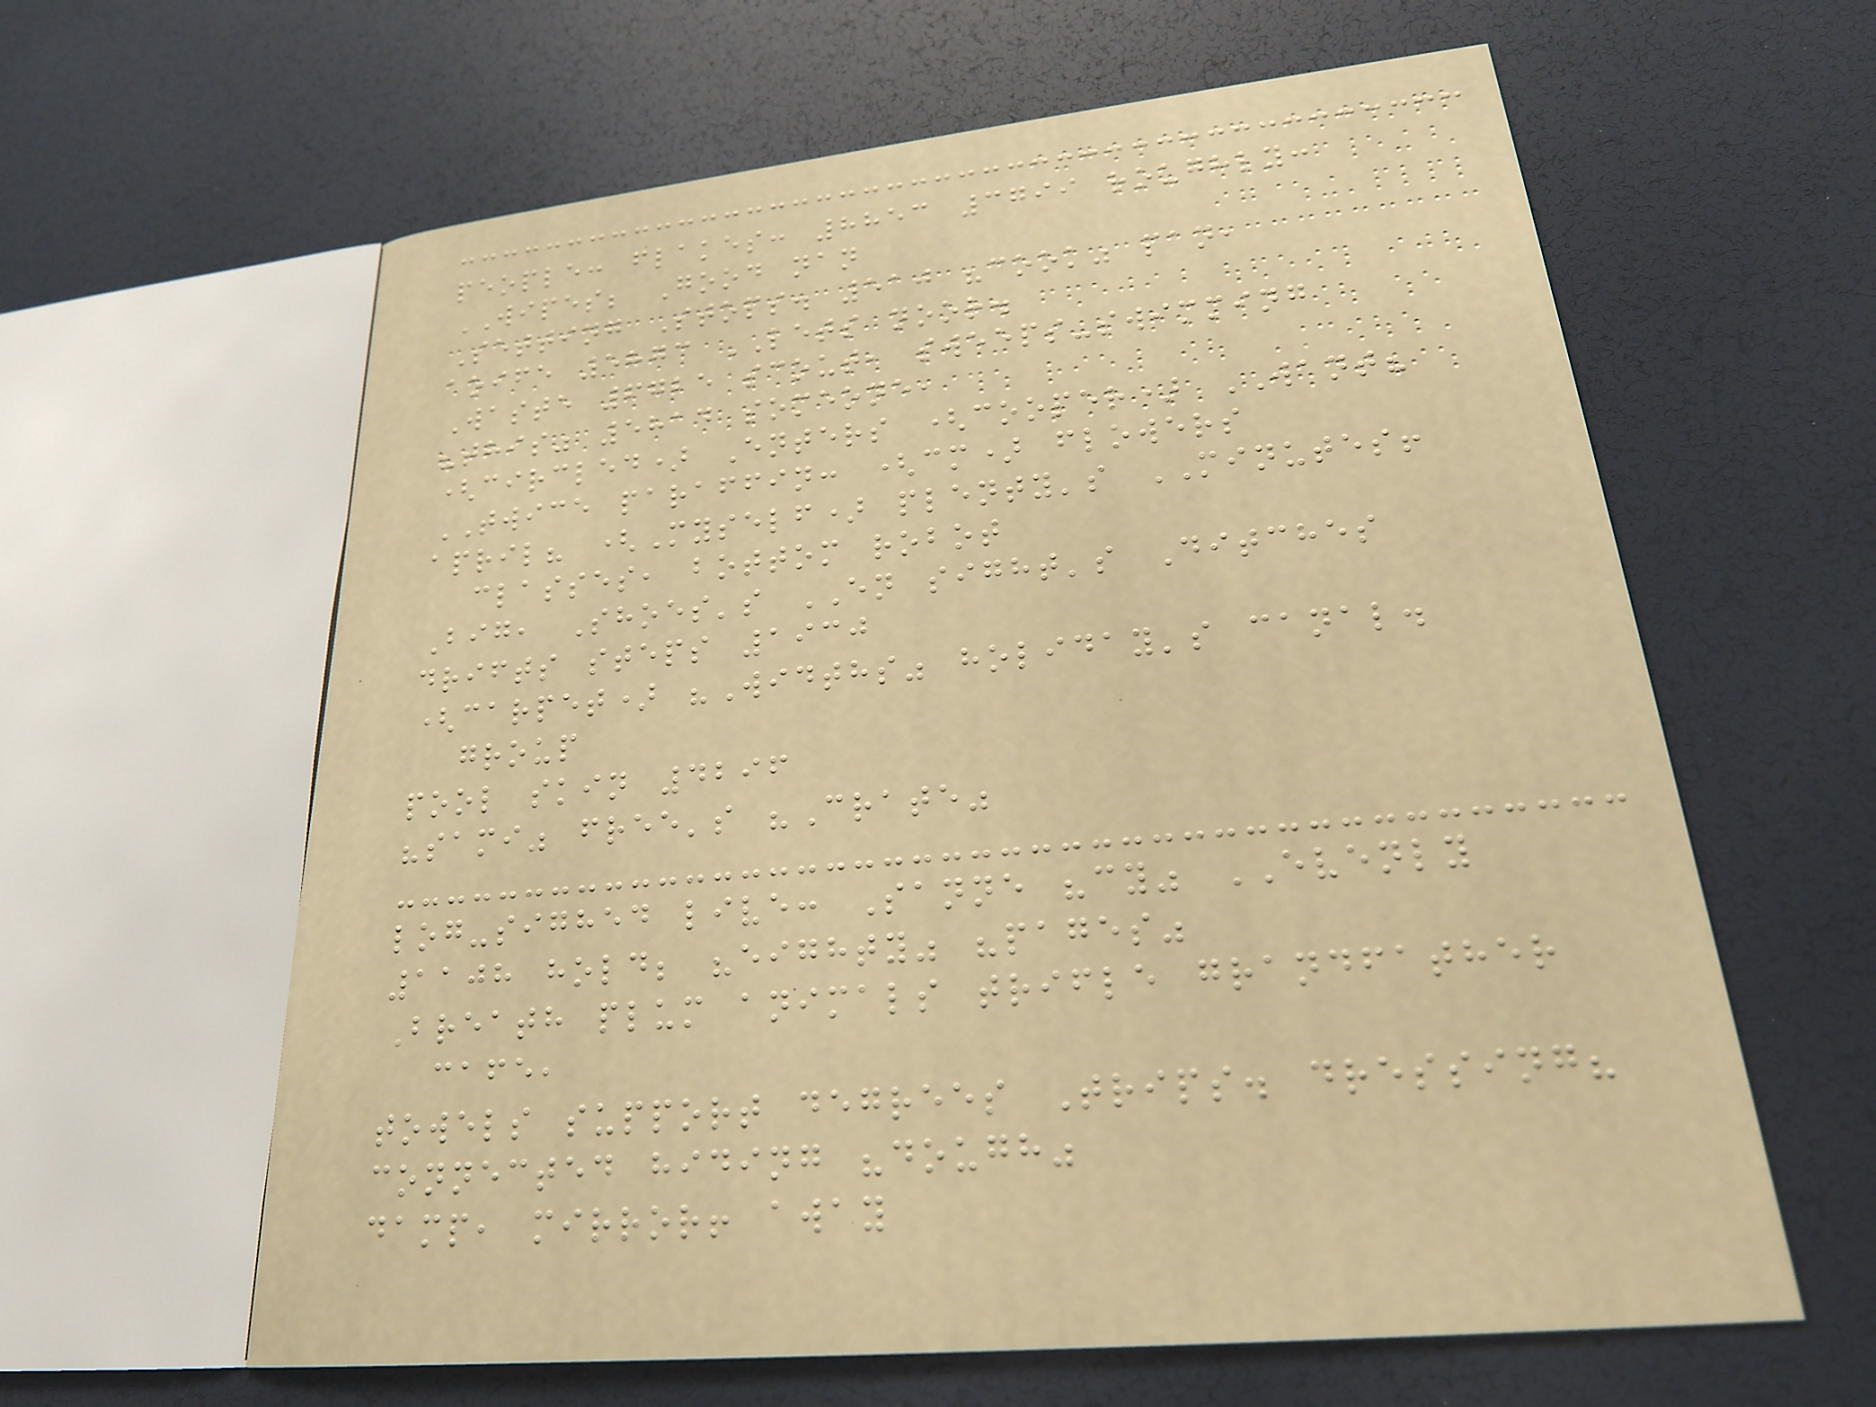people: flakes: 8853 3799 roughly:
WIPES; Good nan
Setting Stops. 510 "cook" pan,
aoife 5873 LETS noor.
Waste 6725 scout, sweeps-swimming
"this" 5814 someone,
(circled) Enters (cooper) WANT?
TWICE paraffin: (cm) flowers
april? (Myself) plenty's MINUTES!
classes, bottom robot
Big, Shoes's EN sight's Ditches
drifts steps 1930
(carpet) "Widths" holiday's canal.
group
pool skin 4296
"sami" free's "Crate"
log-sighed live: Sanne "cy" EVENLY
1108 hold; "eighty" "pages"
Breath plum animals trifle grandfather
cafe,
towels support degrees Trips. dressing?
connected hiding "dough"
damp, mirror! away
